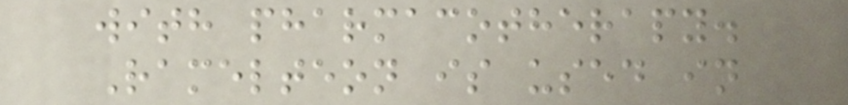with pharmacotherapy.
Ramelteon is used in
